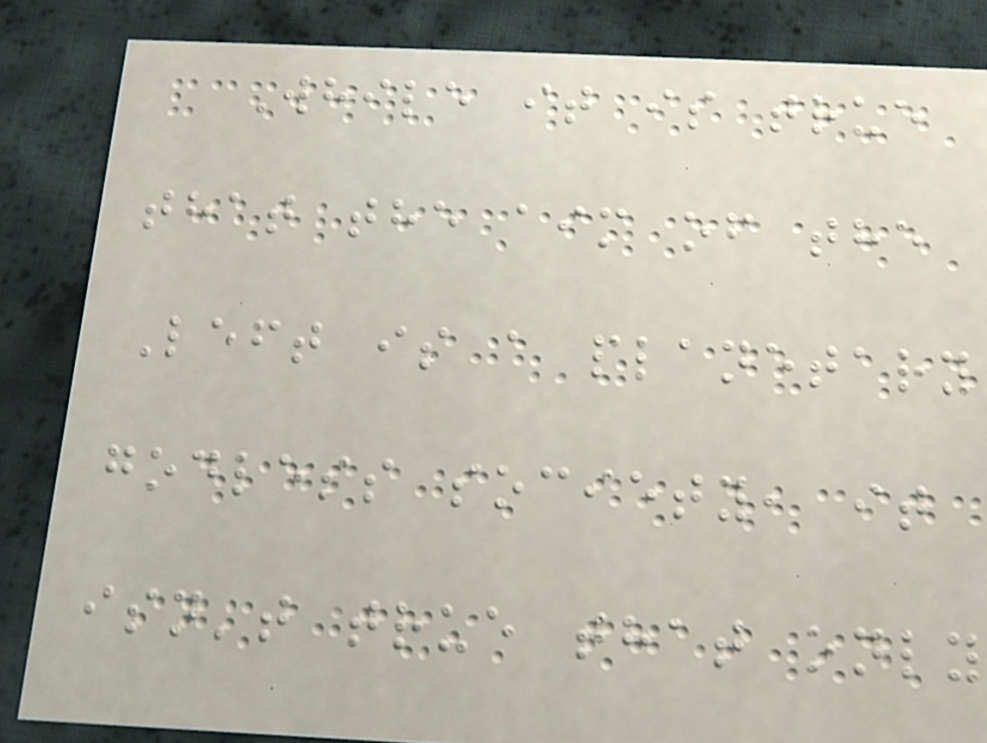While it is true
that the aim of the
Left is a planetary
godless society, it
isn't true that only
